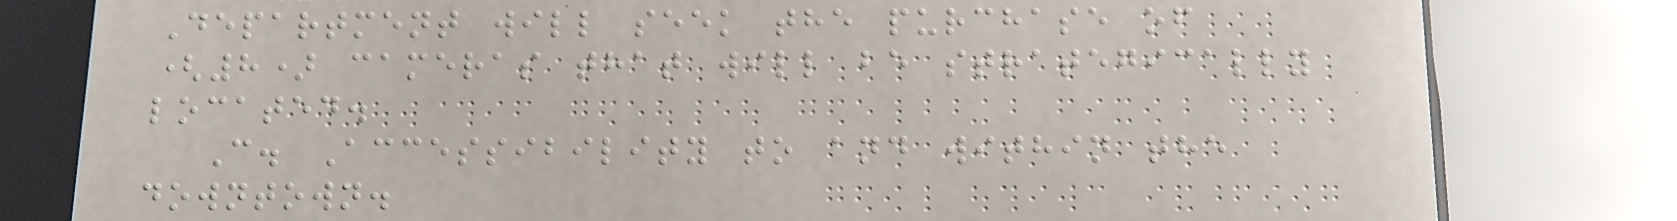Department will seek the purchase of
(8) cameras that will be strategically
located.
C. Accessibility to and within the
downtown.
